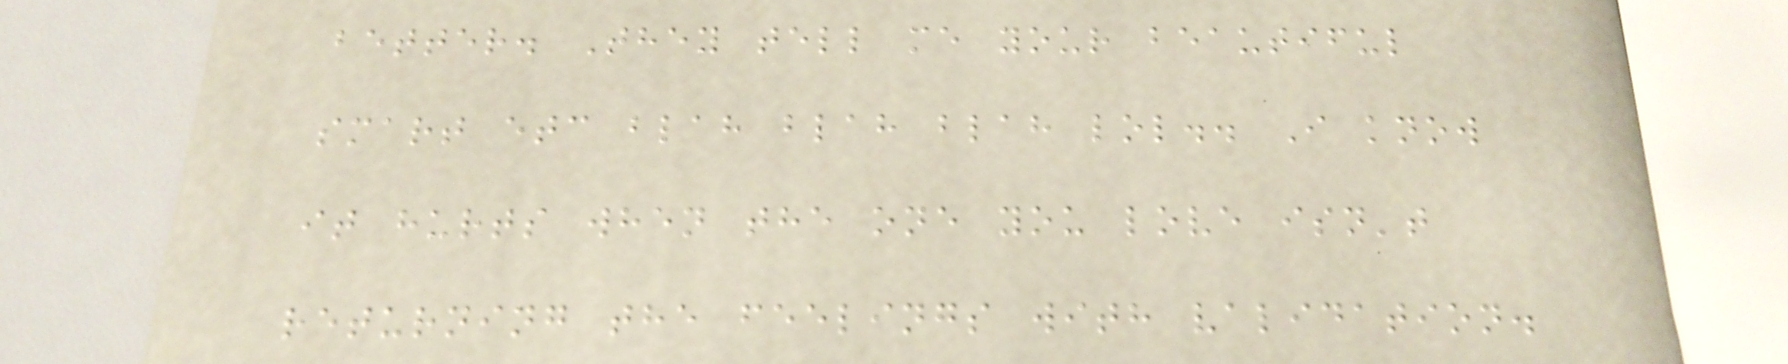better. They tell me your beautiful
smart etc blah blah blah lol.. I know
it hurts when the one you love isn't
returning the feelings with validation.
